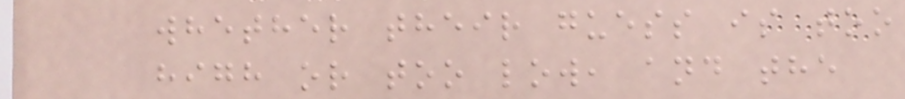whether their guess is too
high or too low, and the
